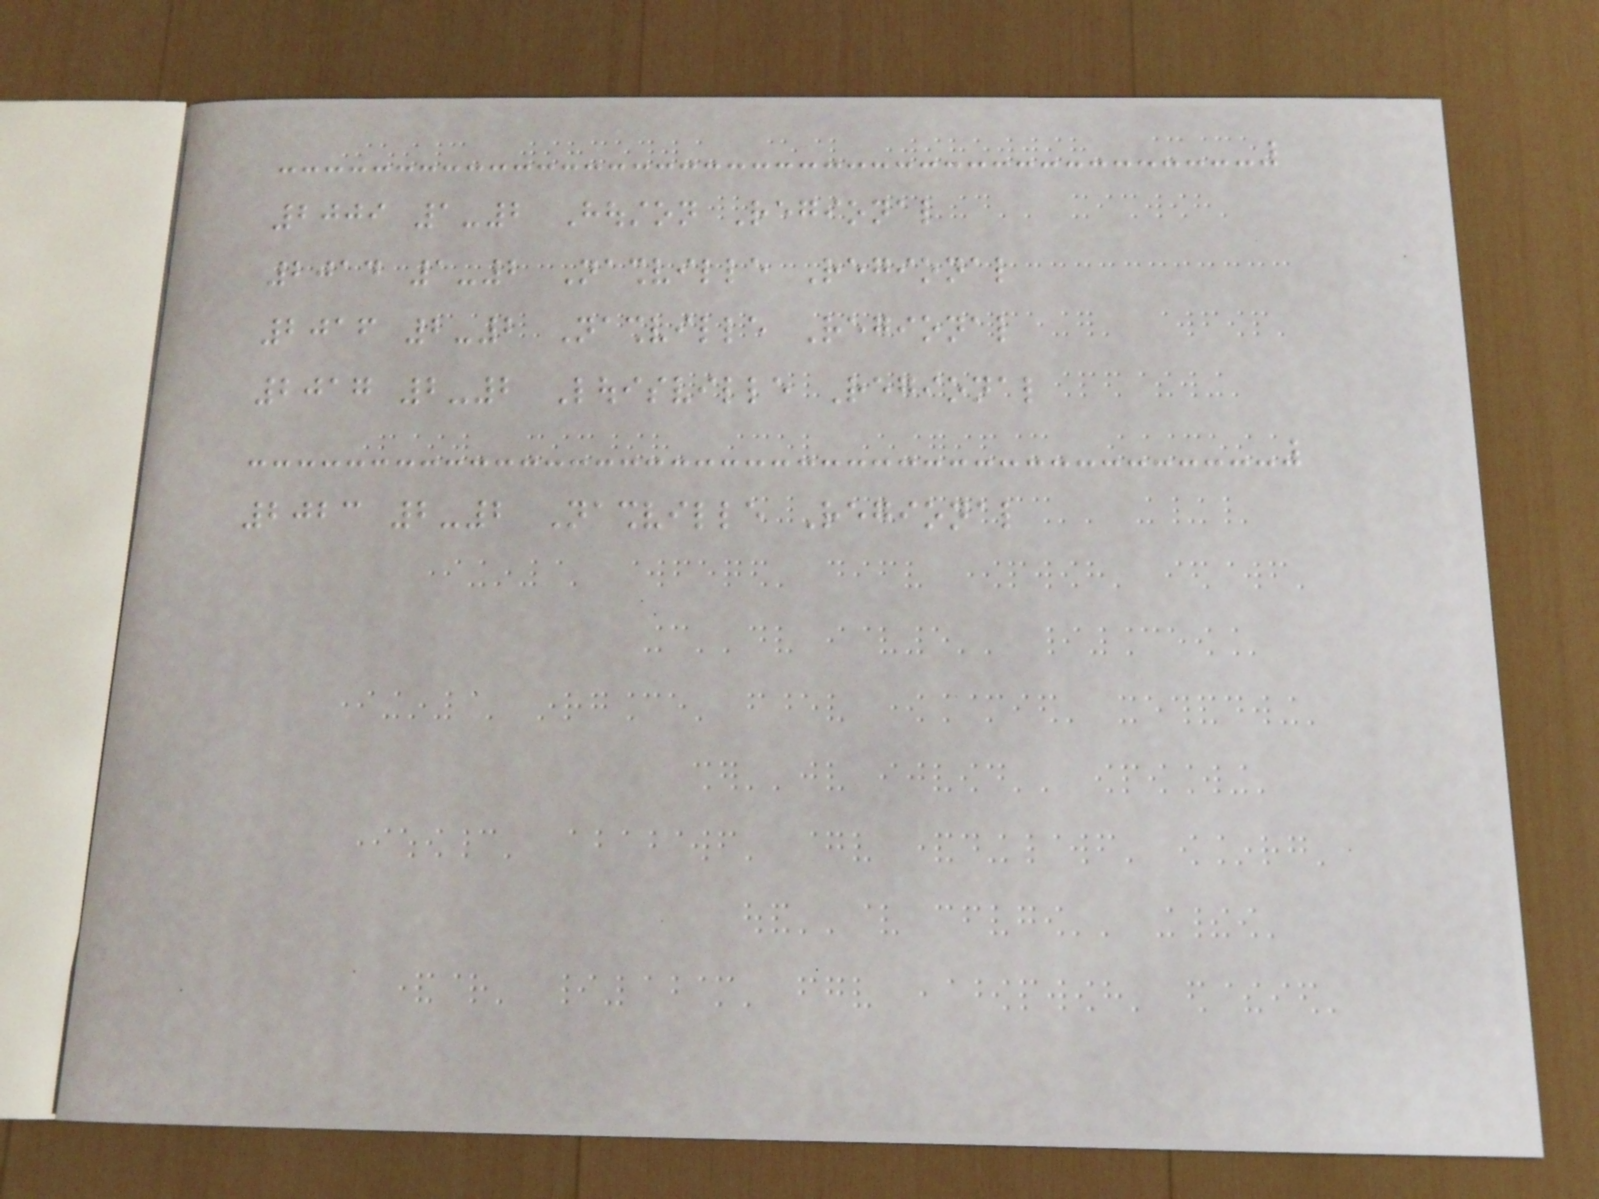2009 1-2 Houston Regional
2014 1-2 Nashville Regional
2016 2-2 Nashville Regional
2017 2-2 Louisville Regional
2023 2-2 Nashville Regional
